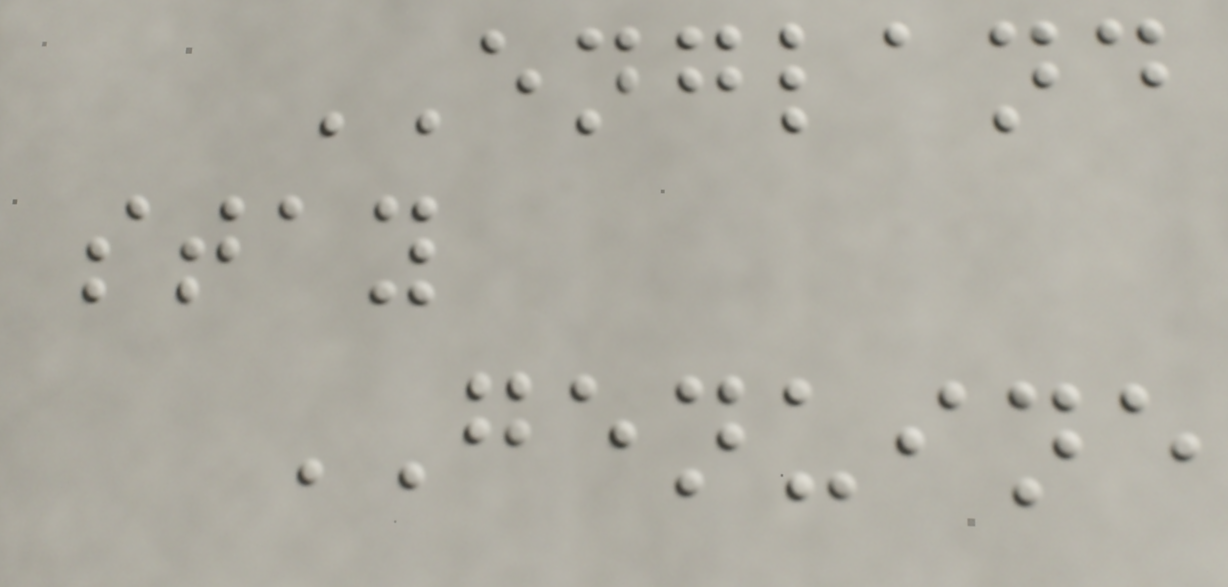ENGLAND
stay
GENUINE
